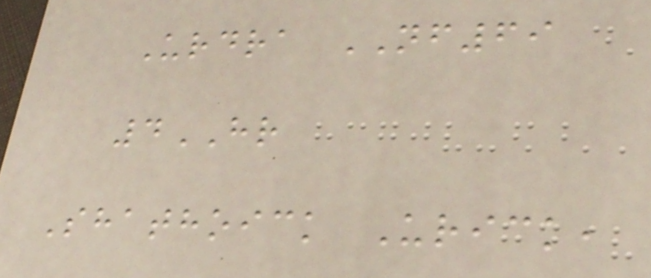Urdra NF69
4HR
Shathoick Urick,
